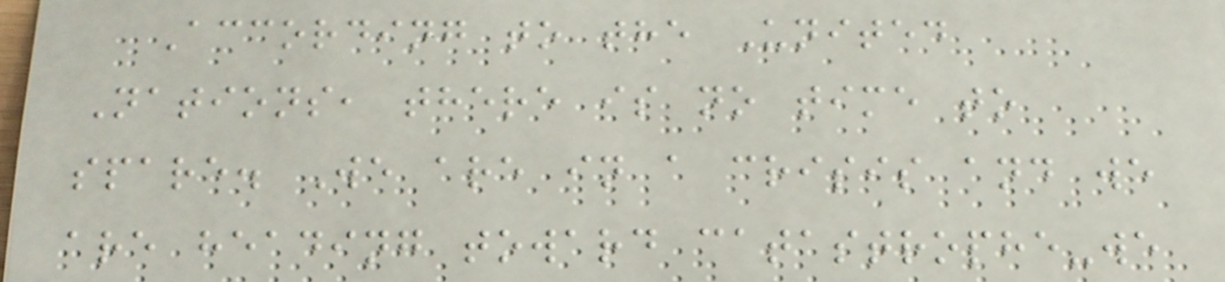According to the United
Nations, there is no time to
spare. We are in a crisis and we
are heading toward catastrophe-we
